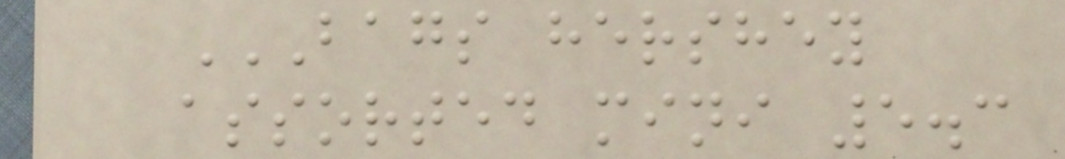BAGS HERSHEY
ASSORTED MINI 5.3
